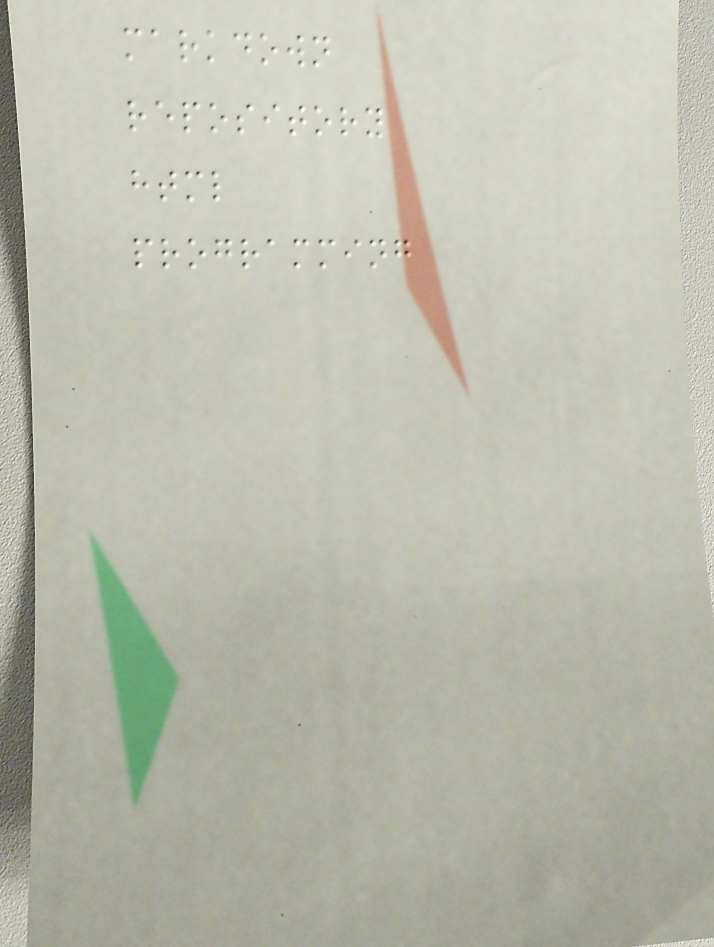markdown
repository
html
programming
